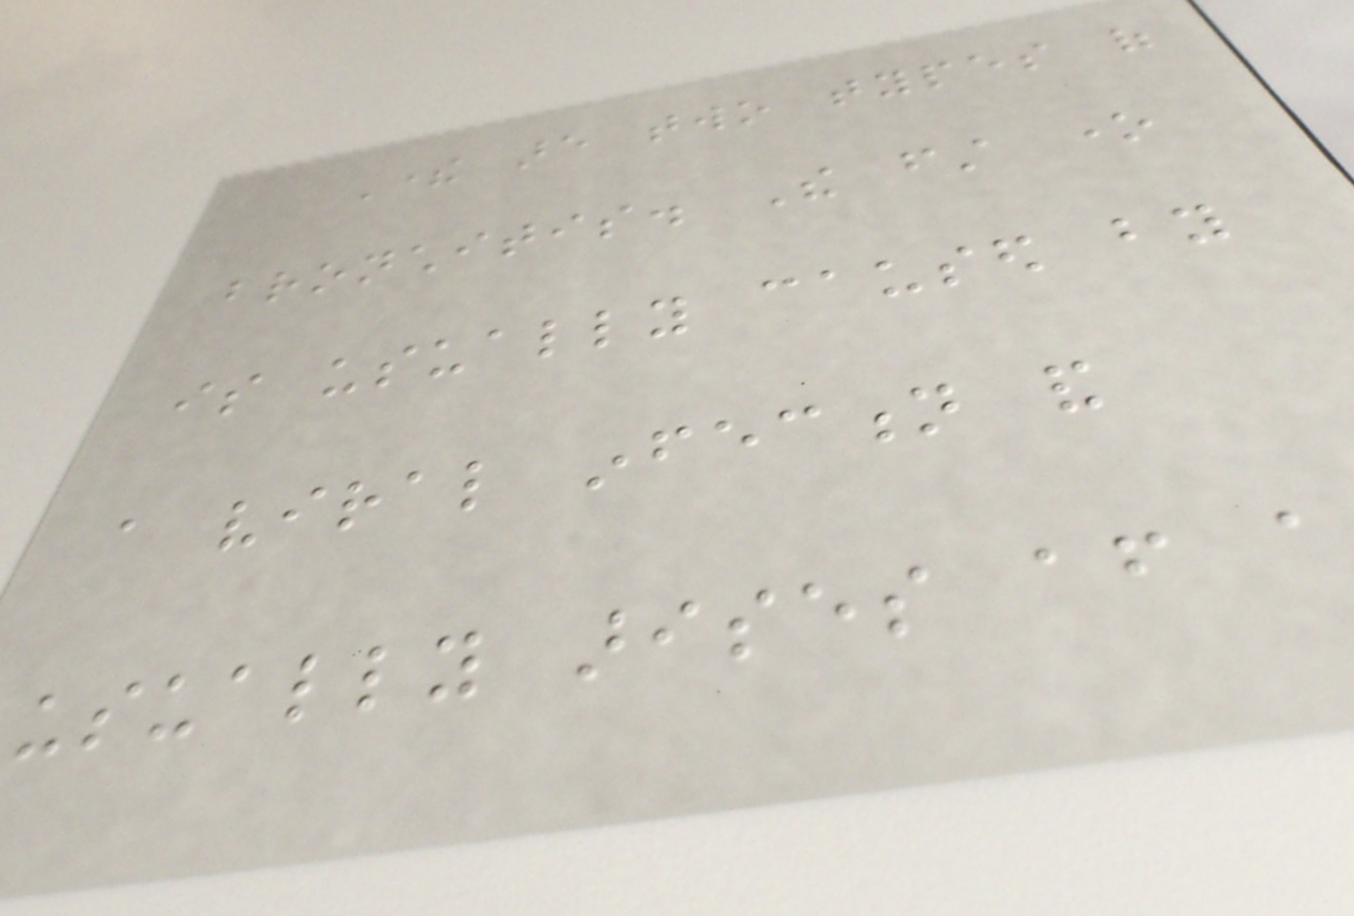There are two types of
bronchitis. The first one
is usually caused by
a viral infection and
usually arises after a
